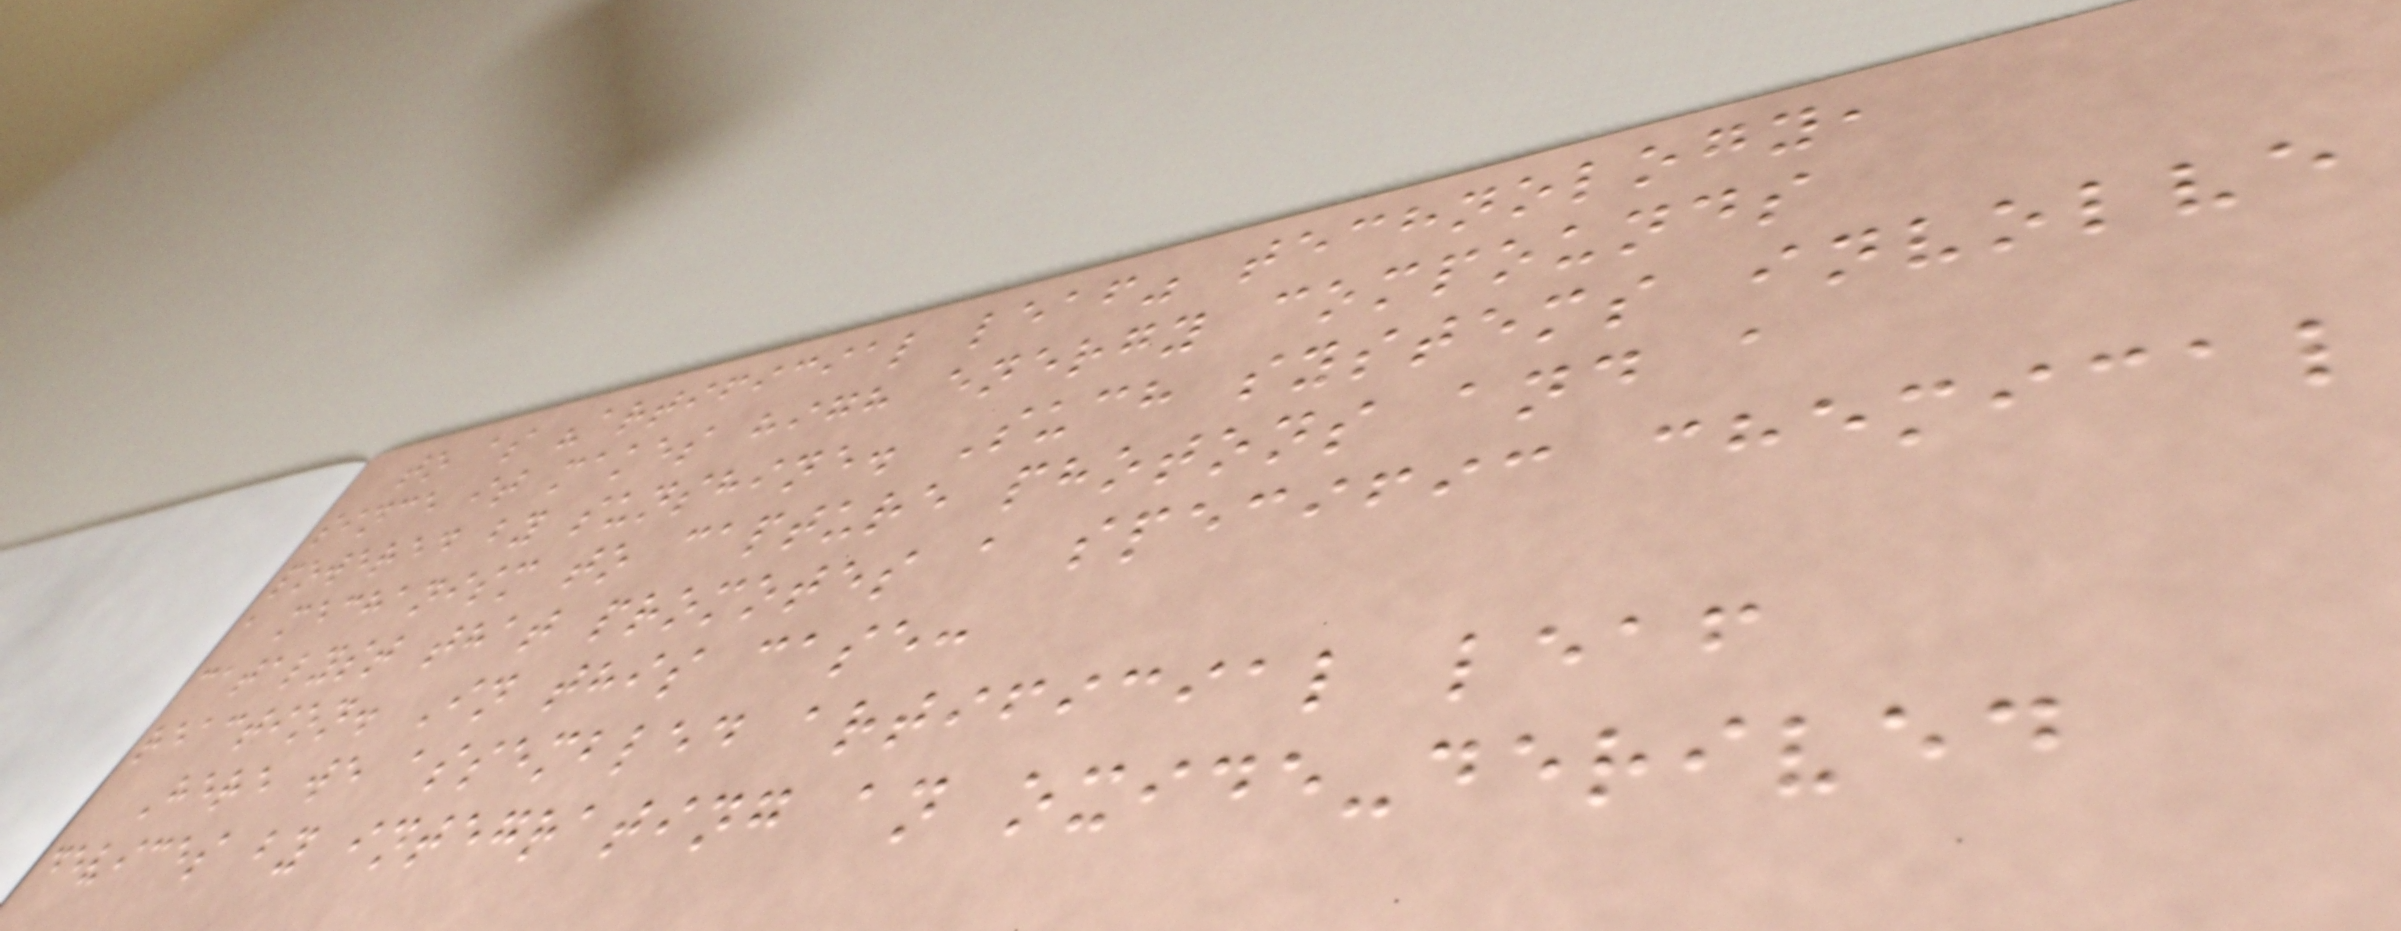to as "artificial leaf" technology,
since it makes high energy compounds
powered by sunshine. Such systems involve
a mechanism to capture photons and a
catalyst that promotes a specific chemical
reaction. In this case:
Here we assembled artificial leaf
devices by integrating an oxide-derived
